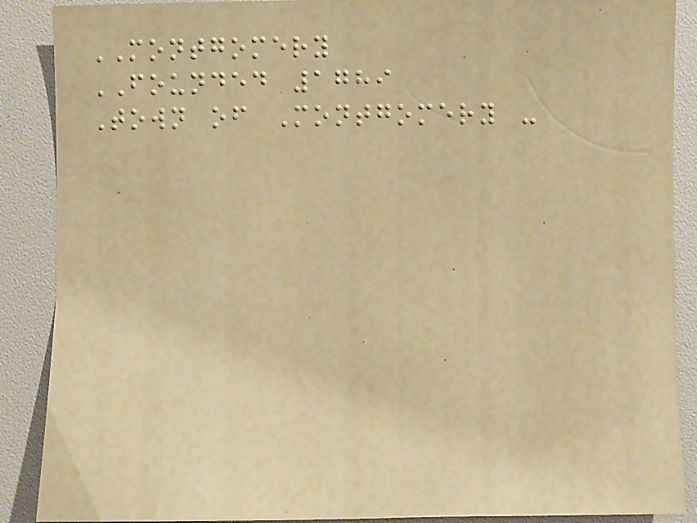MONTGOMERY
FOUNDED 1789
Town of Montgomery -
